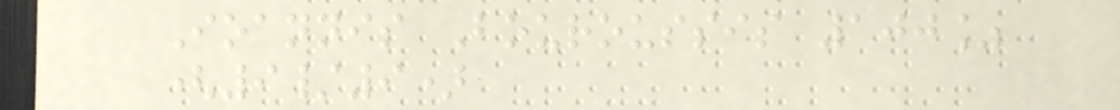Ioannis Bouroussis 100%
(9/9)
